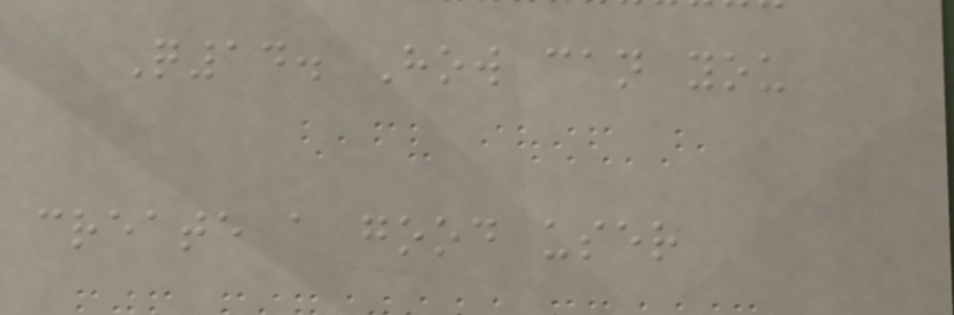Q14. How can you
create a good user
